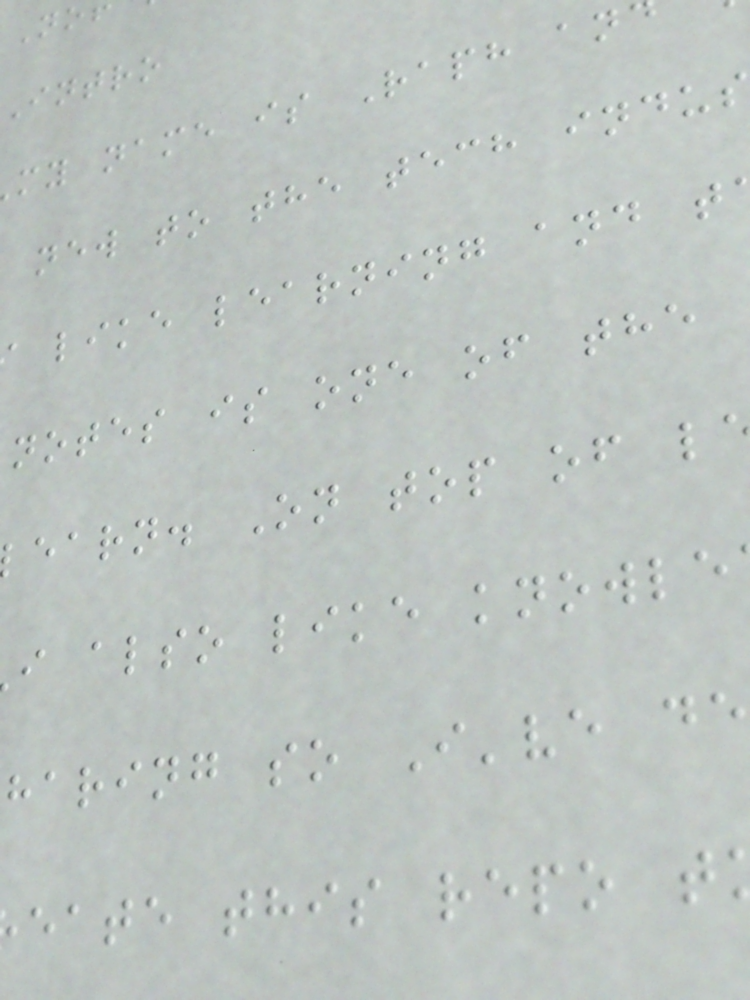Intro
my name is Raph an
new to the tech indu
like learning and t
notes is one of the
earn. On top of l
i also like knowle
haring so I've de
eate this repo t
